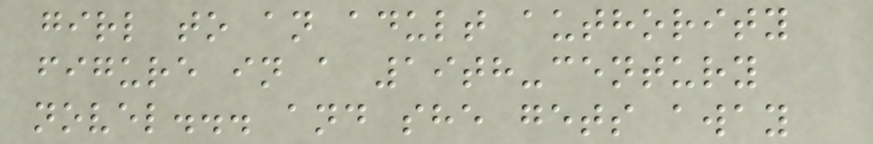girl to an adult authority
figure in a 19th-century
novel... and she gets away
